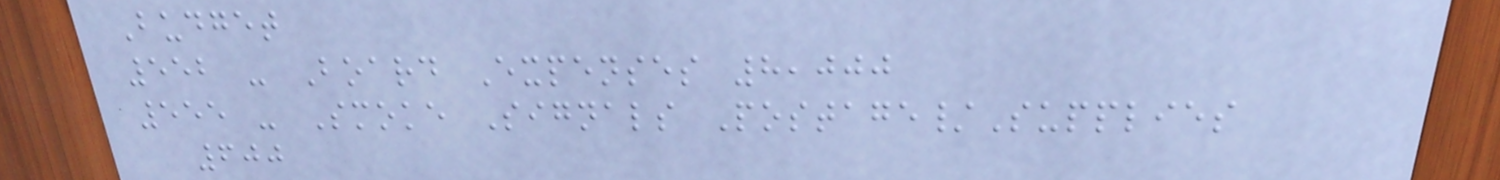Budget
552 - Board Expenses 8,000
555 - Smoke Signals Postage/Supplies
600
